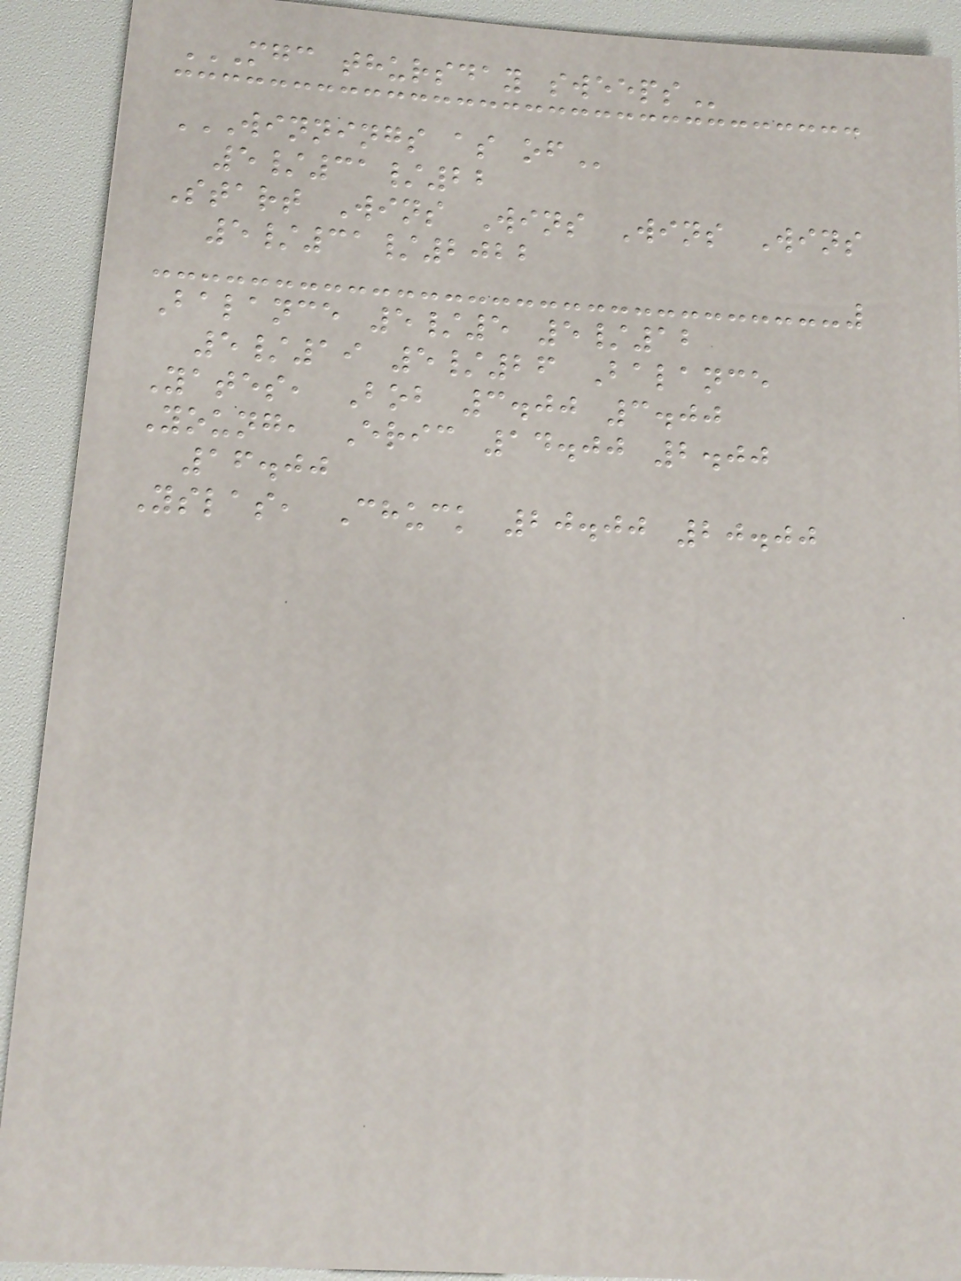MGC THURSDAY SWEEPS
WINNINGS AS OF
5/31/22
Start Wins Wins Wins Wins
5/31/2022
Balance 5/5 5/12
5/19 5/26 Balance
Yates, Bob 3.00 3.00
Young, Eric 14.00 2.00
16.00
Yslas, Chuck 20.00 20.00
